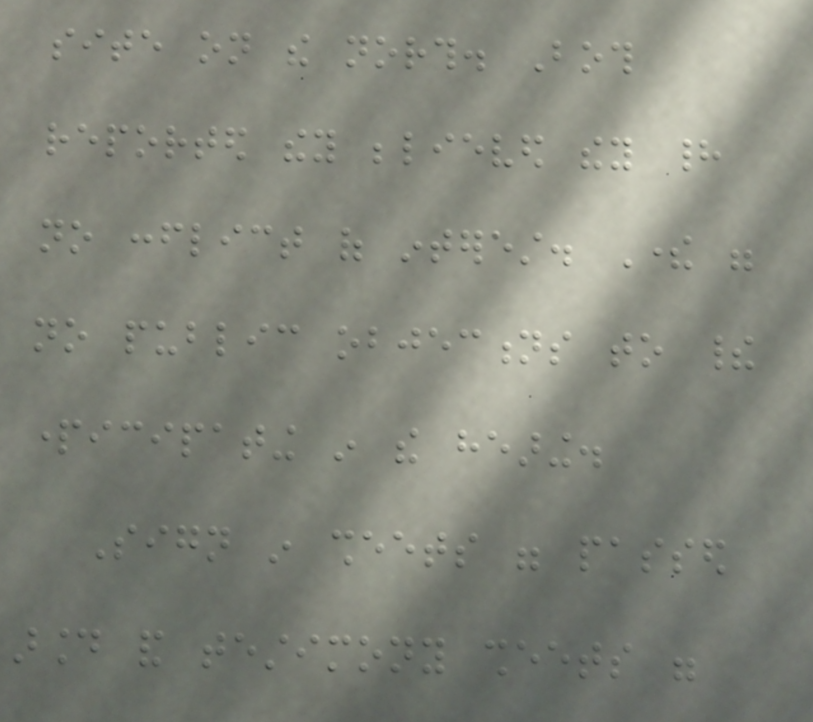site on the north. Both
reported they believed they had
no conflict of interest. There were
no public objections to their
participating in the hearing.
Sign in sheets were passed
around and testimony sheets were
